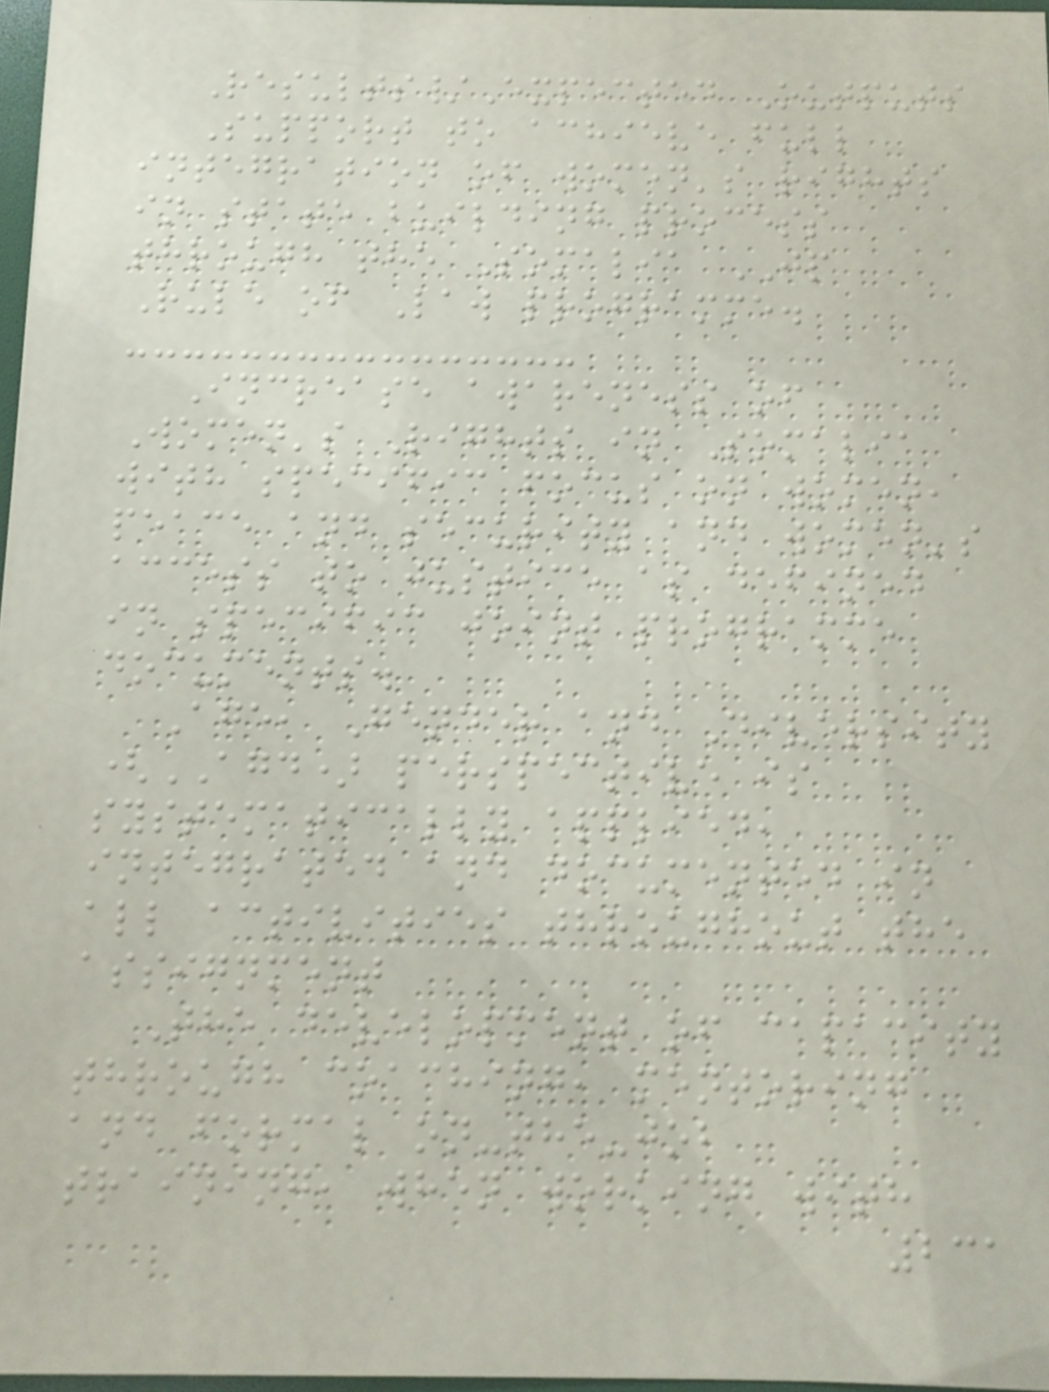Results/Expected Outputs
Support to achieve full
integration of women's rights
in state building process
through the Somalia JP
Rule of Law programme.
Increase awareness of
Women's Rights in Somalia
with specific focus on women,
peace and security and women's
access to justice as defined
in specific joint programme
documents.
Age, Gender and Diversity
(AGD) perspective is
systematically applied,
integrated and documented in
all activities throughout the
assignment
The development of capacity
through coaching, mentoring
and formal on-the-job
training, when working with
231
